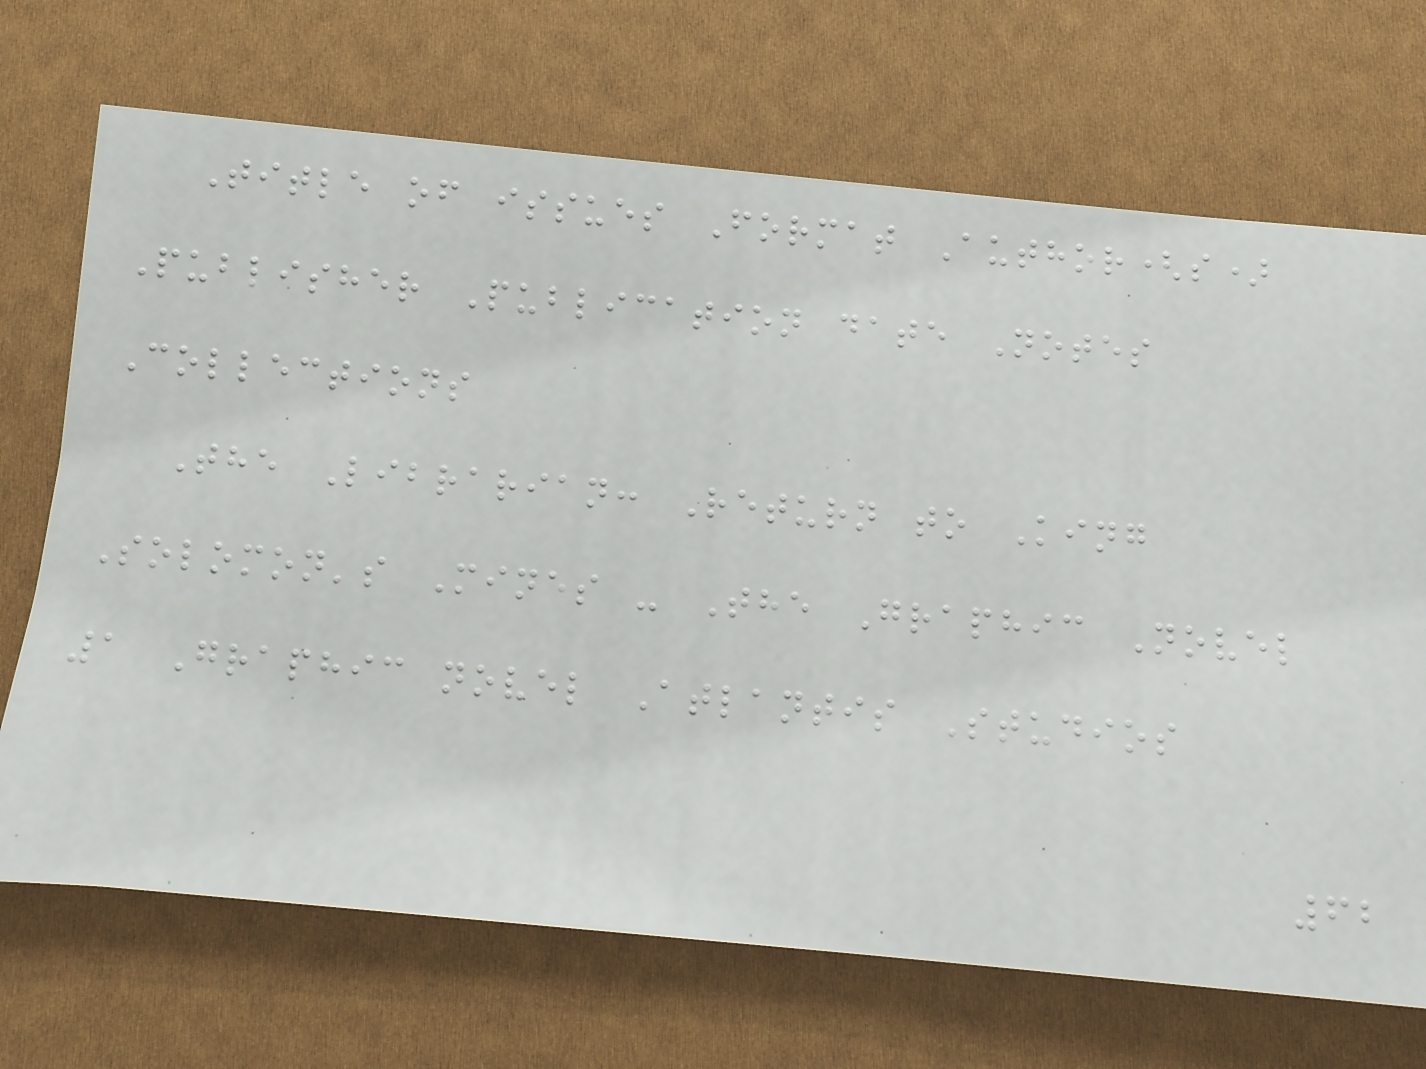Title of issues Format Author(s)
Publisher Publication date Notes
Collections
The Librarian: Return to King
Solomon's Mines - The Graphic Novel
1 Graphic novel Atlantis Studios
62
